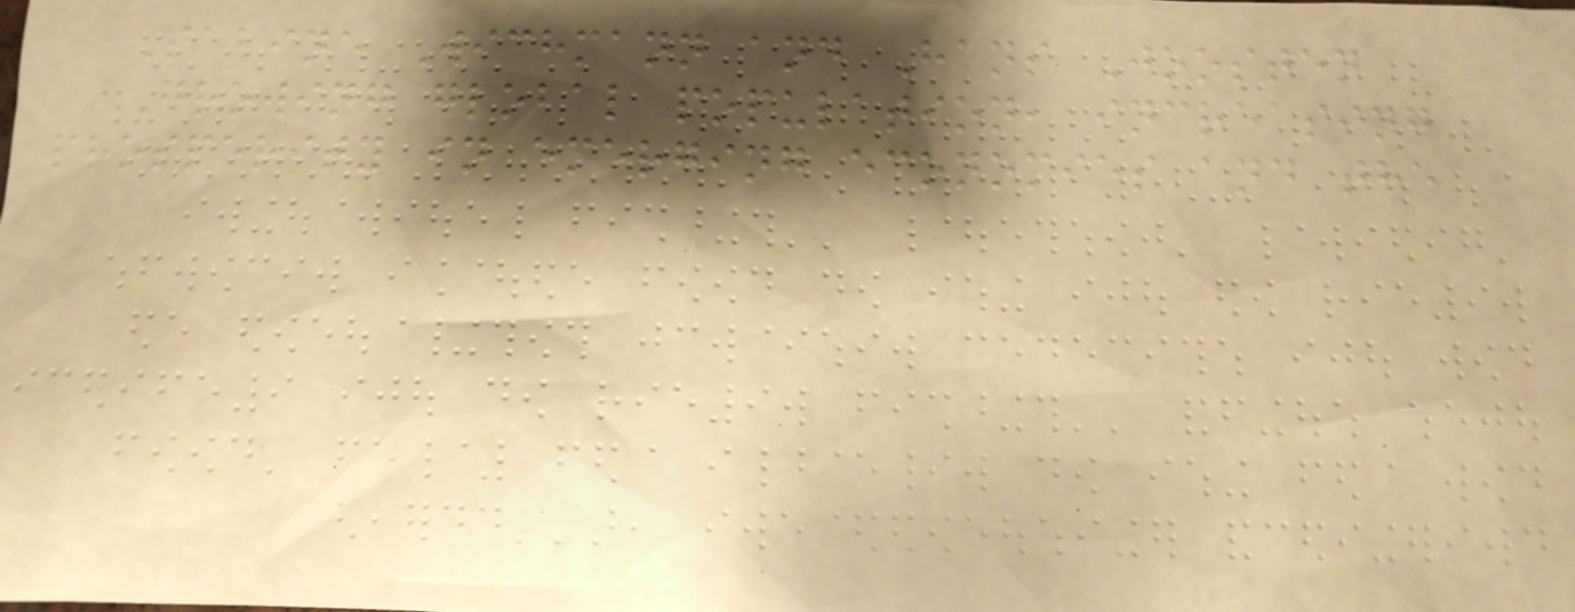Sabine Wichmann and Hans Joosten
Growing global population, increasing
prosperity in emerging economies and the
